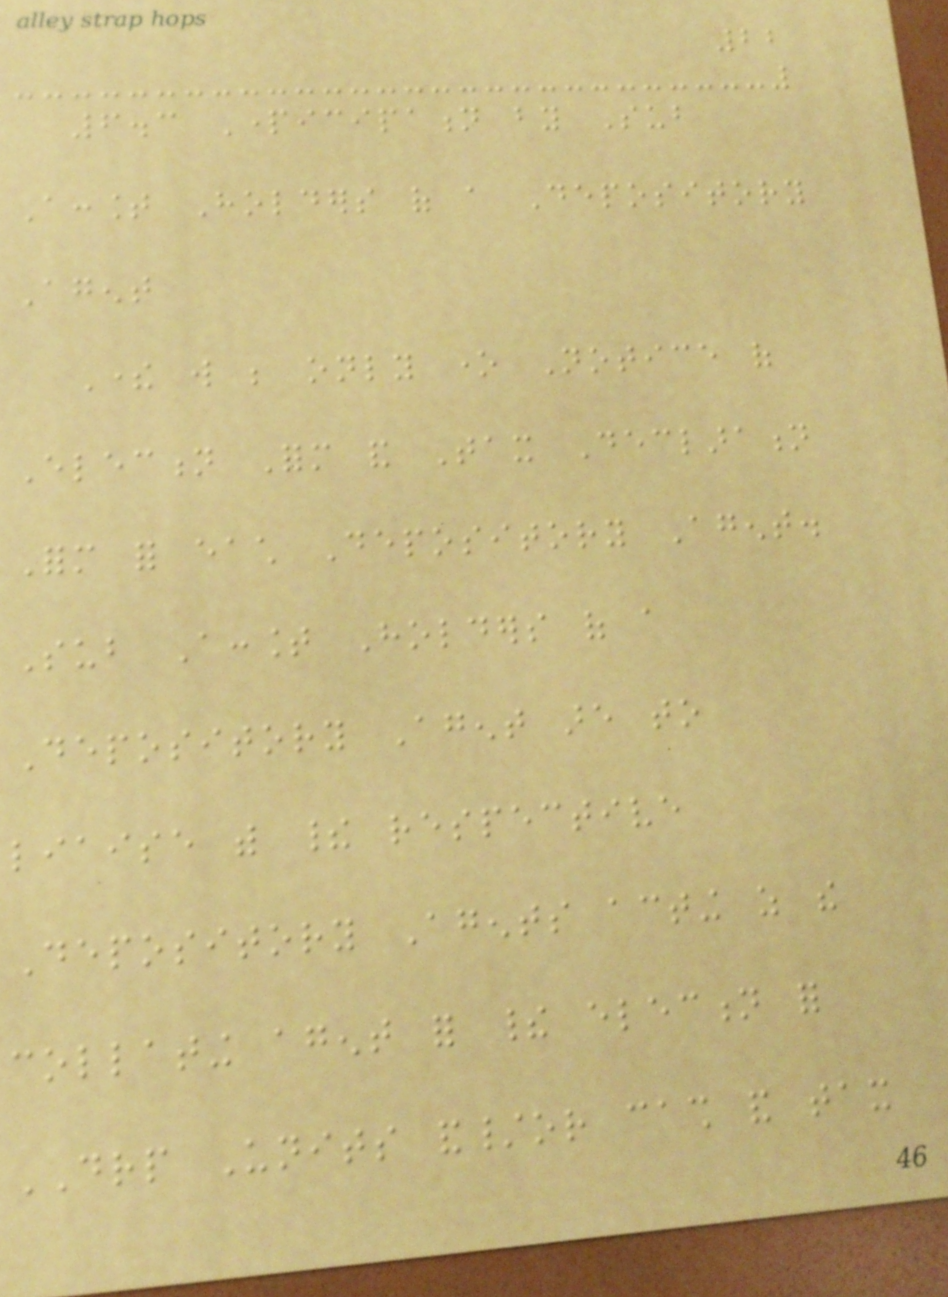22
6.3 Participation by Sub
Account Holders of a Depository
Agent
There will be only one Notice of
Election Form and Tax Declaration
Form for each Depository Agent.
Sub Account Holders of a
Depository Agent are to
liaise with their respective
Depository Agents acting as the
collating agent for their election for
DRP Units and/or cash and tax
